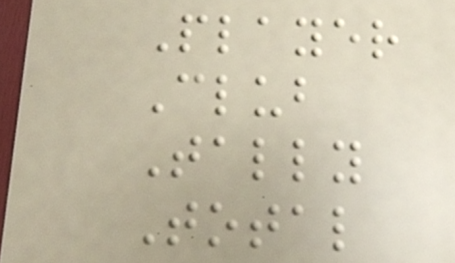Player
Club
Tally
Total
